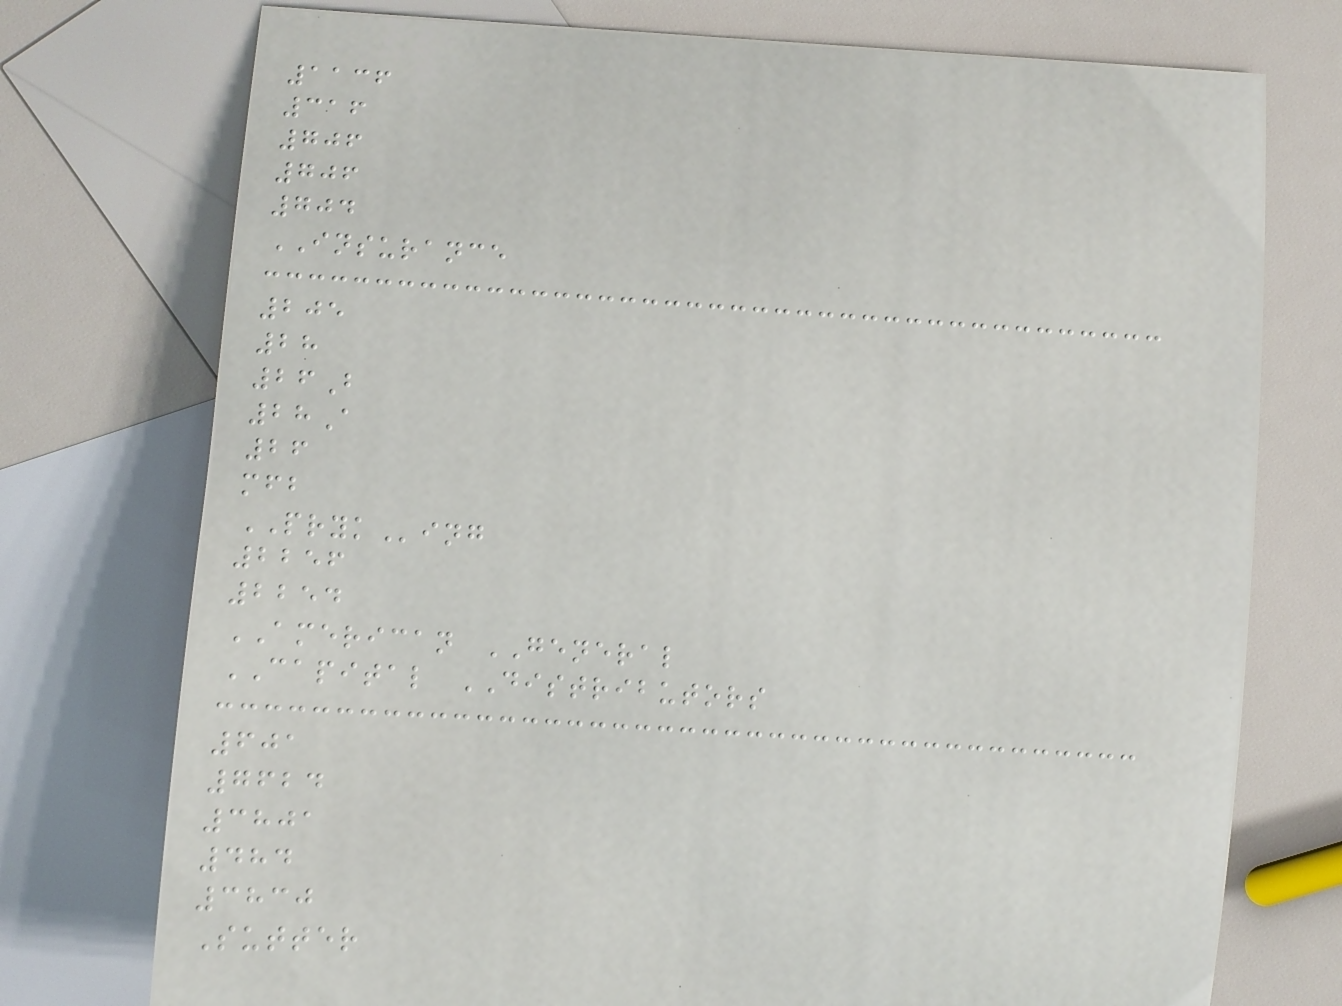1136
316
706
706
704
INSURANCE
205
28
26B
28A
26
mfb
PRYKing
2256
2254
AMERICAN GENERAL
CAPITAL DISTRIBUTORS
601
7624
3801
484
3830
Sutter
